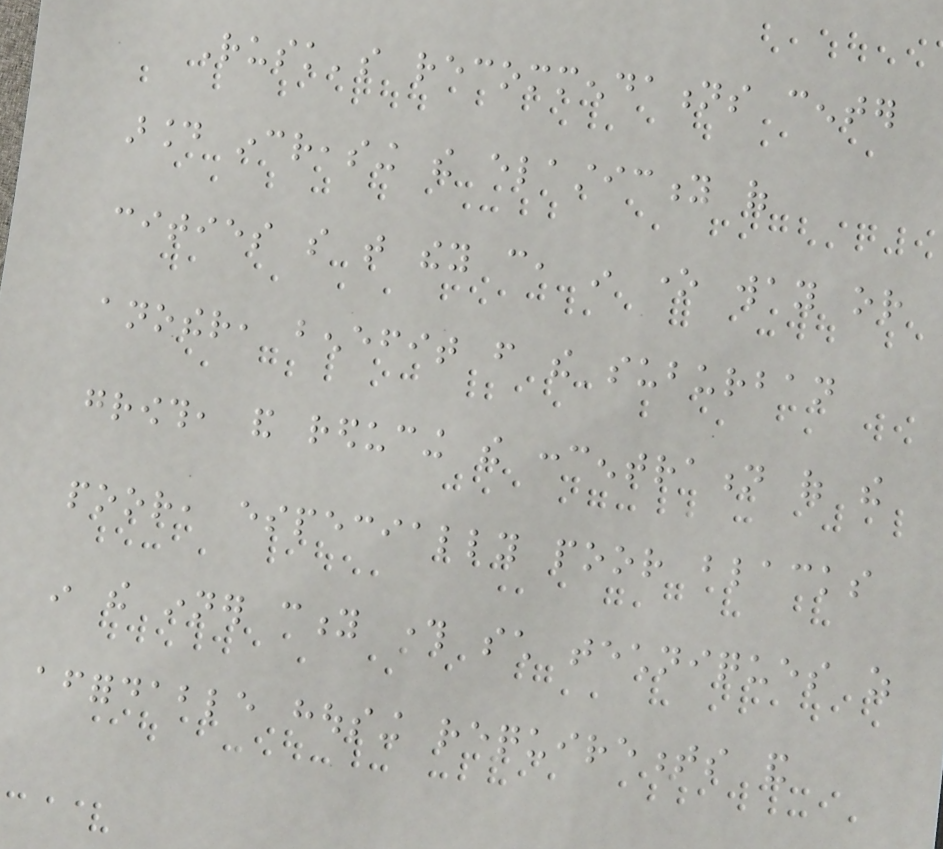Rusk's recommendations center
around increasing the elasticity of
cities so that they can, in one way or
another, benefit from the suburban
growth, and reducing the concentration of the
poor, especially poor blacks
in the inner city through such techniques as
affordable housing requirements and
